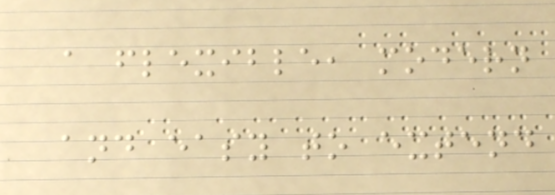a flexible, modern
and easy to extend
